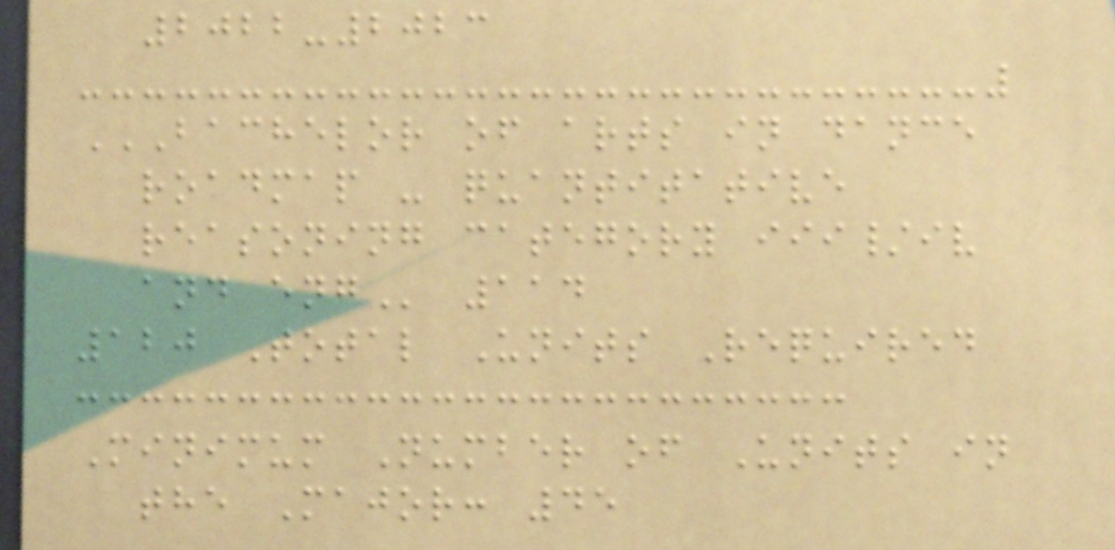2022-2023
BACHELOR OF ARTS IN DANCE
ROADMAP - QUANTITATIVE
REASONING CATEGORY III/IV
AND ENG 114
120 Total Units Required
Minimum Number of Units in
the Major: 45
